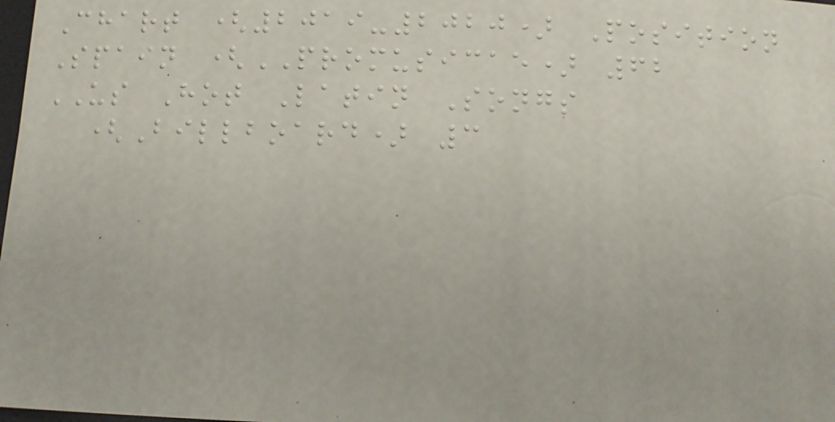Chart (2019-2020) Position
Spain (PROMUSICAE) 62
US Hot Latin Songs
(Billboard) 3
